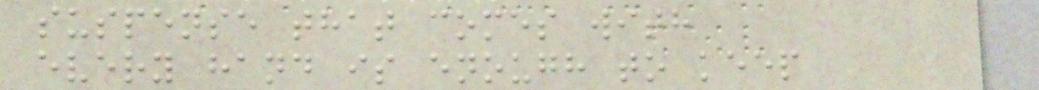suspense that comes with
every hand is enough to keep
